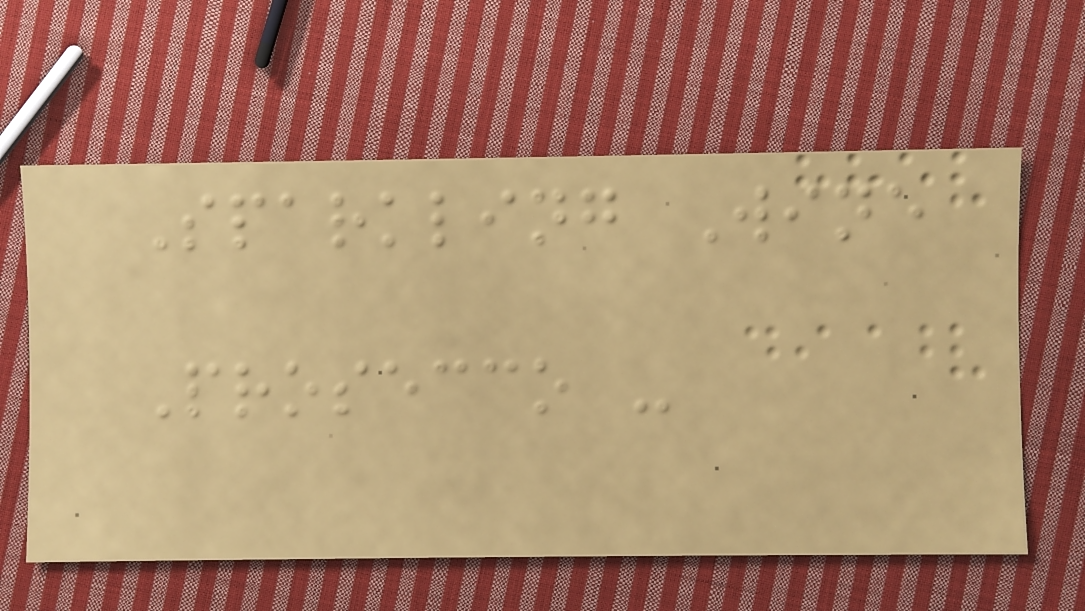Sparkling Wine
Prosecco -
